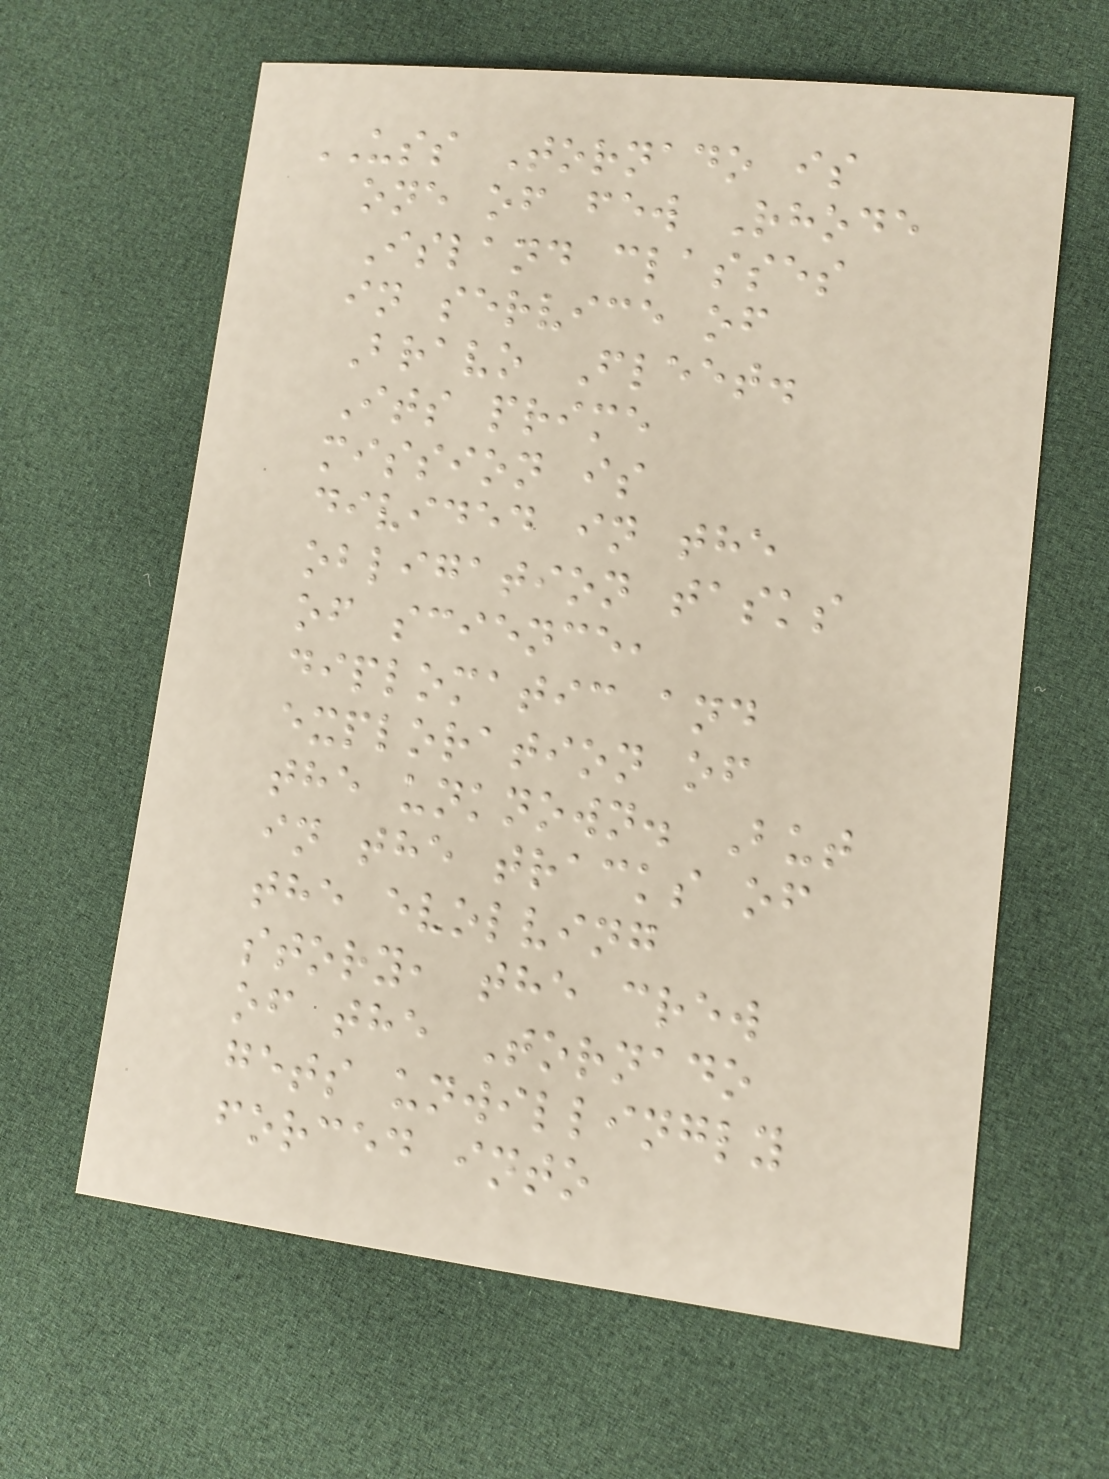USS Tornado is
one of few Rhode
Island classes
in service of
Bravo Fleet.
Its prime
mission is
divided in the
obligation tasks
of science,
diplomatic and
exploration of
the unknown. But
in the tracks of
the evolving
story, the crew
of the Tornado
gets unwillingly
forced into
